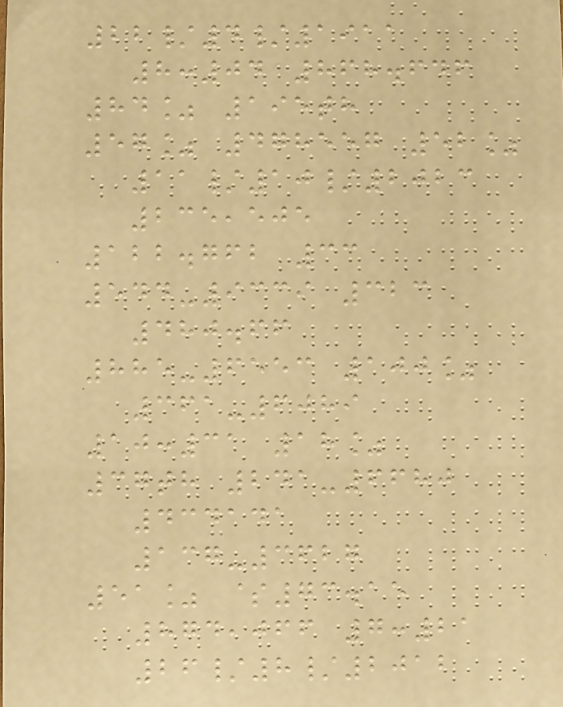22/4/1911
8:04 868.646
84% 195th
57% 478557 52%
11/10/2023
235,505
122.762 33
544-9339 323
480.66
885-6553 100%
361-6089
10:31 18%
37th 241-6680
434141
137-3627
51% $73.15
874,066 7:21
26/8/2012
